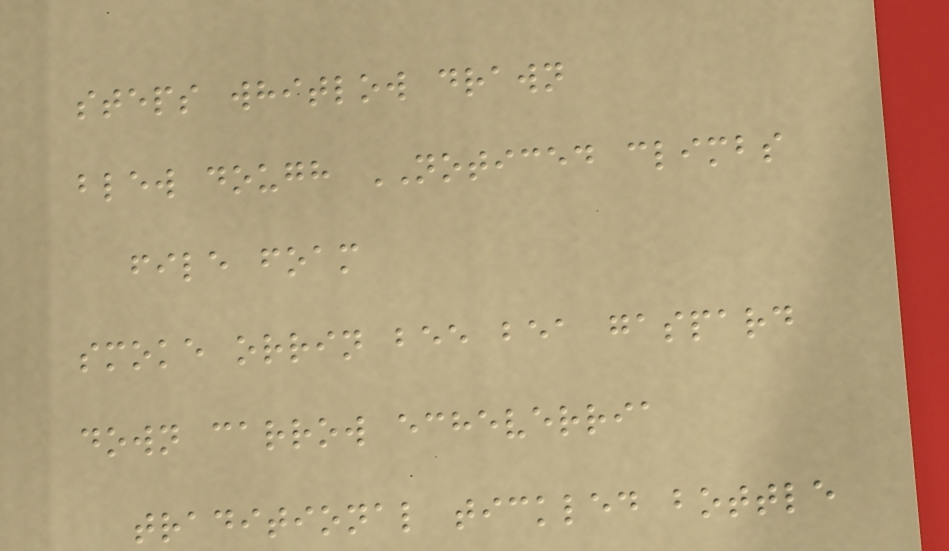steps whitlow drawn
blew dough NOTICED climbs
file foam
smoke orrin bee bea gaspard
down carrow echeverria
traditional tickled bottle
